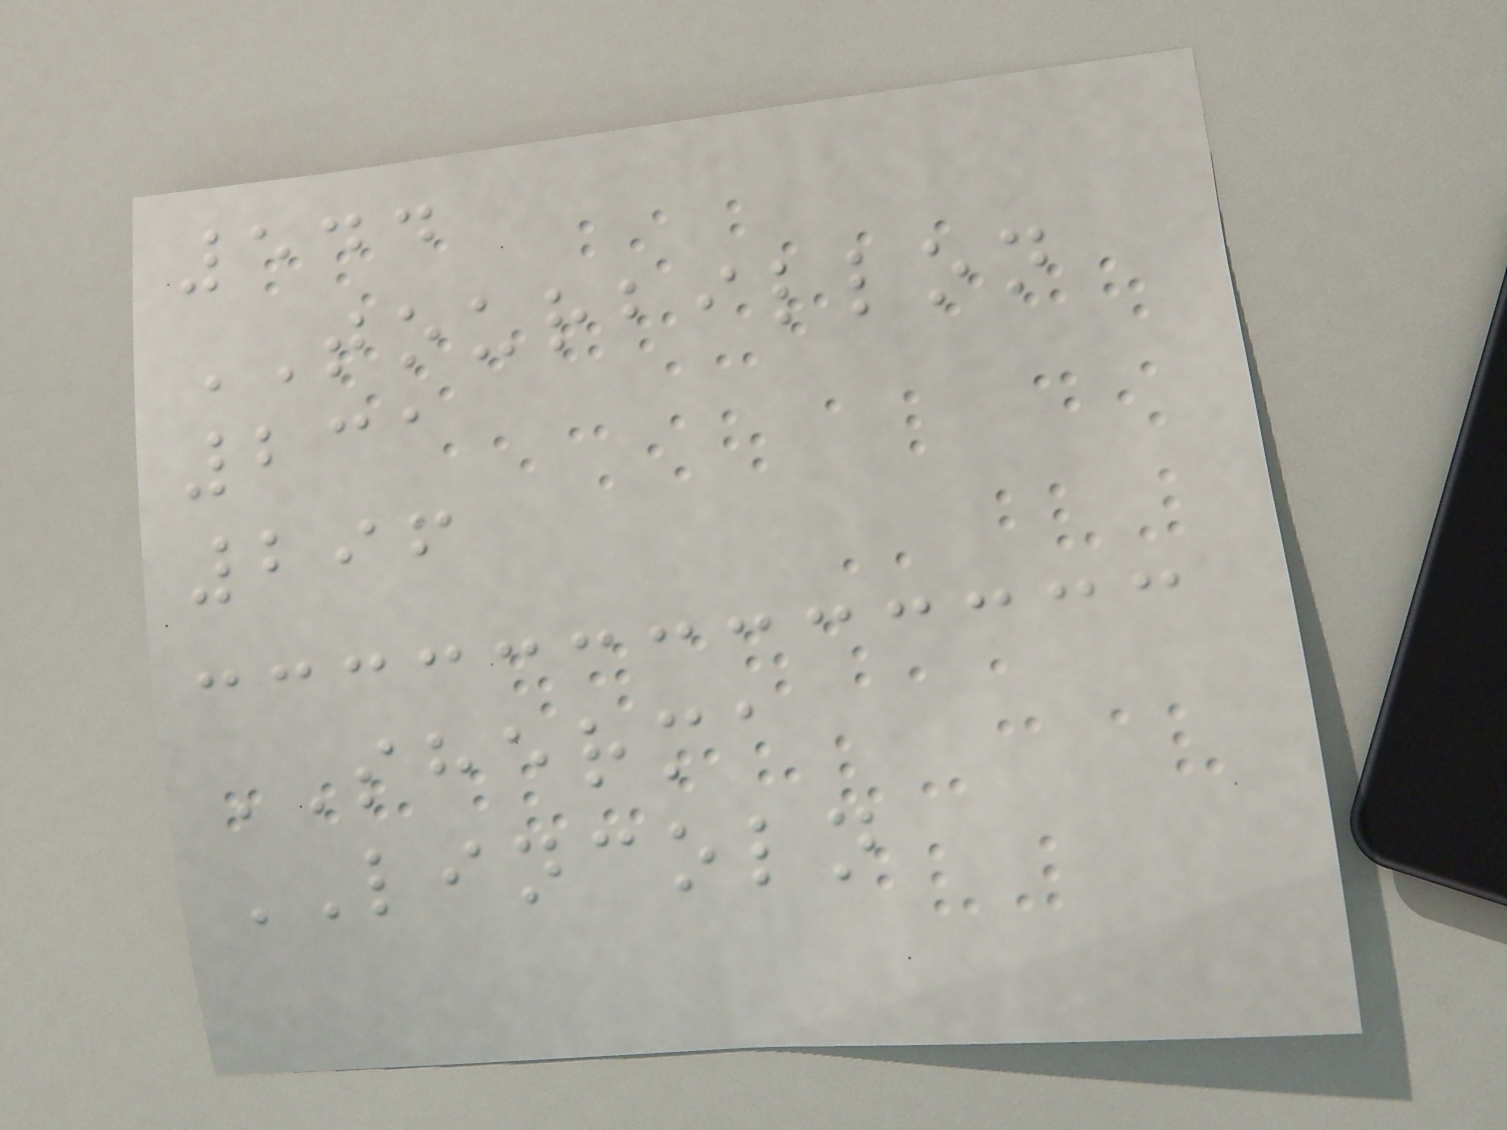544
TOURBILLON
231
296
SHERMA
LINCOLN
